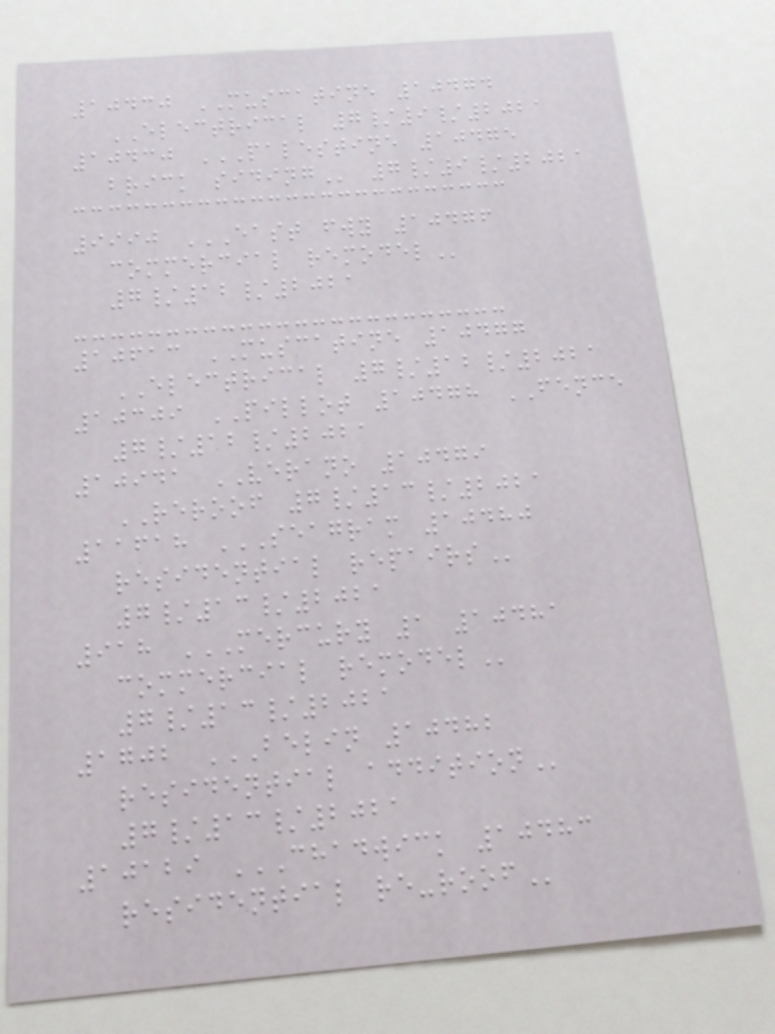10430 MUSCATINE 10474
ELECTRICAL 7/9/2021
10430 PALESTINE 10475
BRICK SIDING 7/9/2021
9990 EAST FWY 10476
COMMERCIAL REMODEL
7/12/2021
10613 MUSCATINE 10477
ELECTRICAL 7/12/2021
10309 PILLOT 10478 FENCE
7/12/2021
10941 VERANO 10479
REROOF 7/13/2021
11618 SEAGRAM 10480
RESIDENTIAL REPAIRS
7/13/2021
918 MERCURY 1 10481
COMMERCIAL REMODEL
7/13/2021
1702 BELIN 10482
RESIDENTIAL ADDITION
7/13/2021
10129 CHADWICK 10483
RESIDENTIAL RE-ROOF
